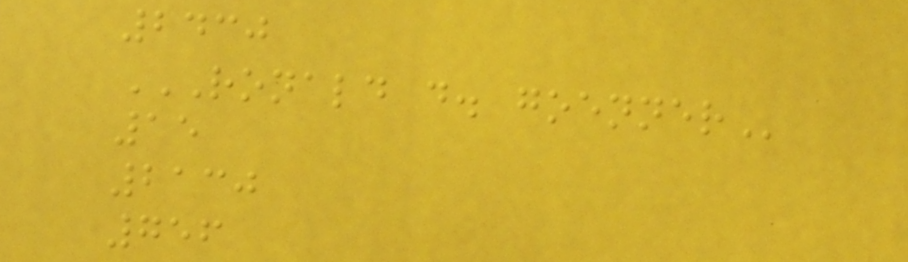2430
RONALD D. GOENNER
15
2130
756
